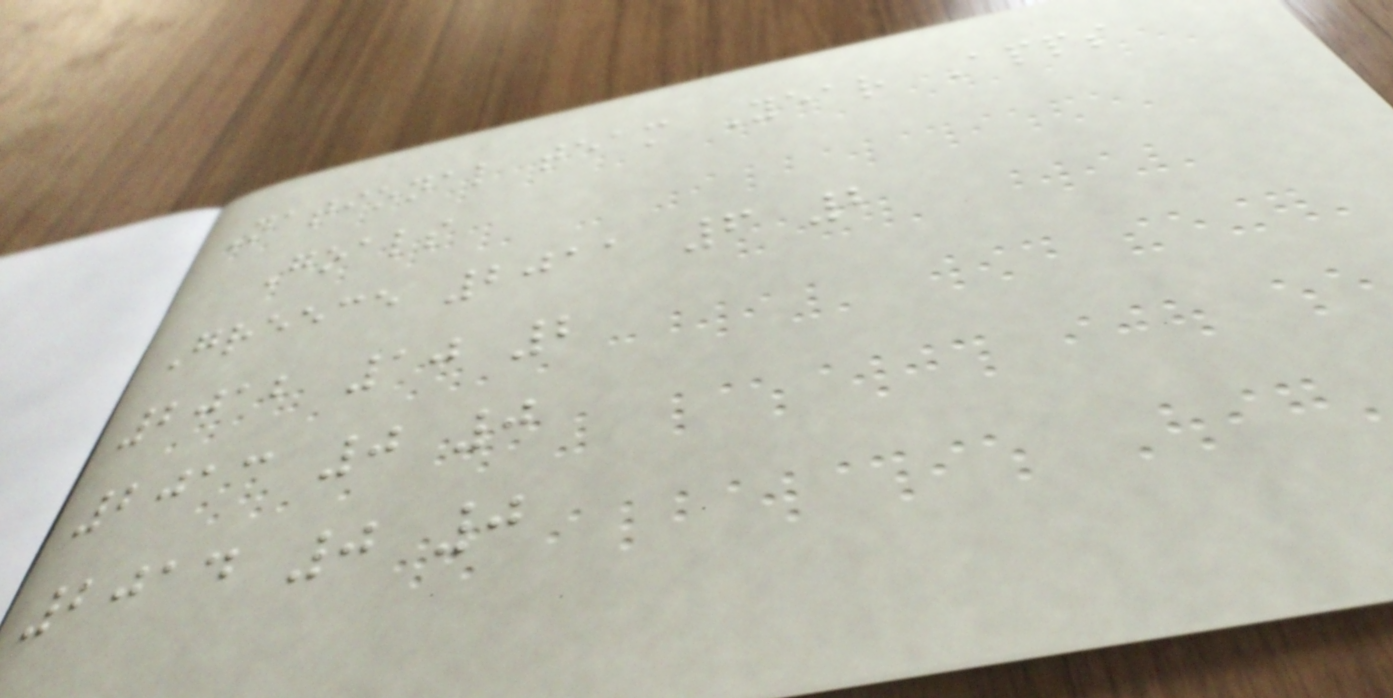National team Year Apps
Goals
Greece 2011 6 2
2012 10 2
2013 0 0
2014 0 0
